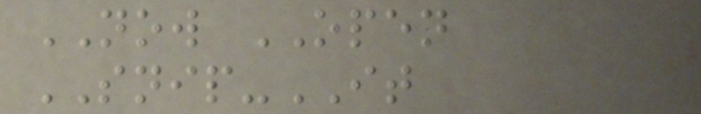NOW OPEN
SNIP-IT
